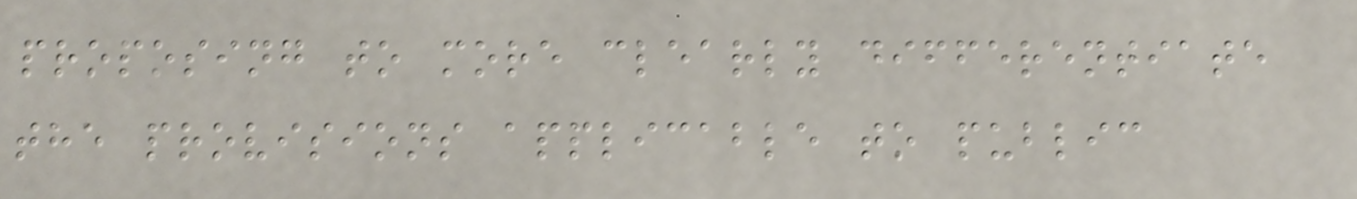proposing to more clearly differentiate
the provisions applicable to public
